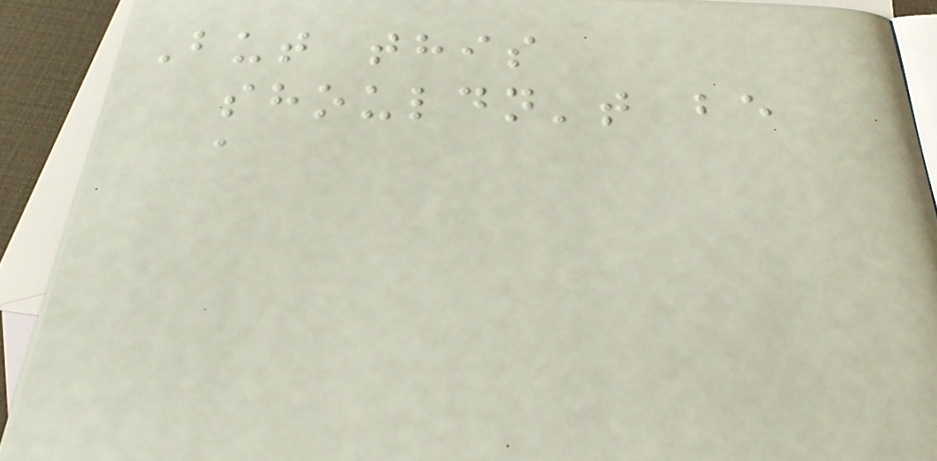But this
shouldn't be
a
